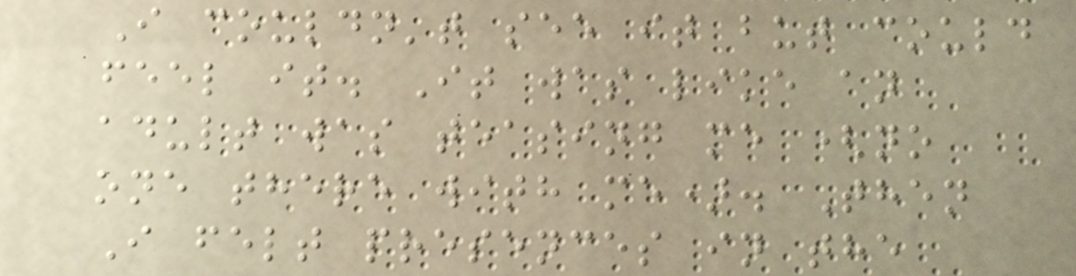I couldn't see it but could
feel it. It was like an
adult was teasing me (no
one there with me). Then
I felt presences in the
